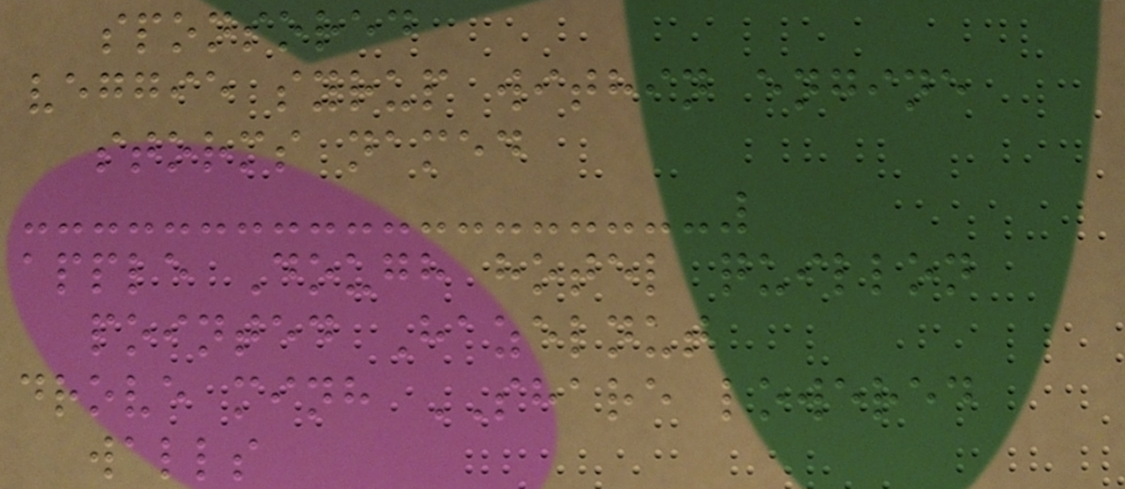sponsored
veggie syrup within engine
storms named
apple Dough hotel quillon
pointed Hazelnut
drove minh SHARE lowered
walls
